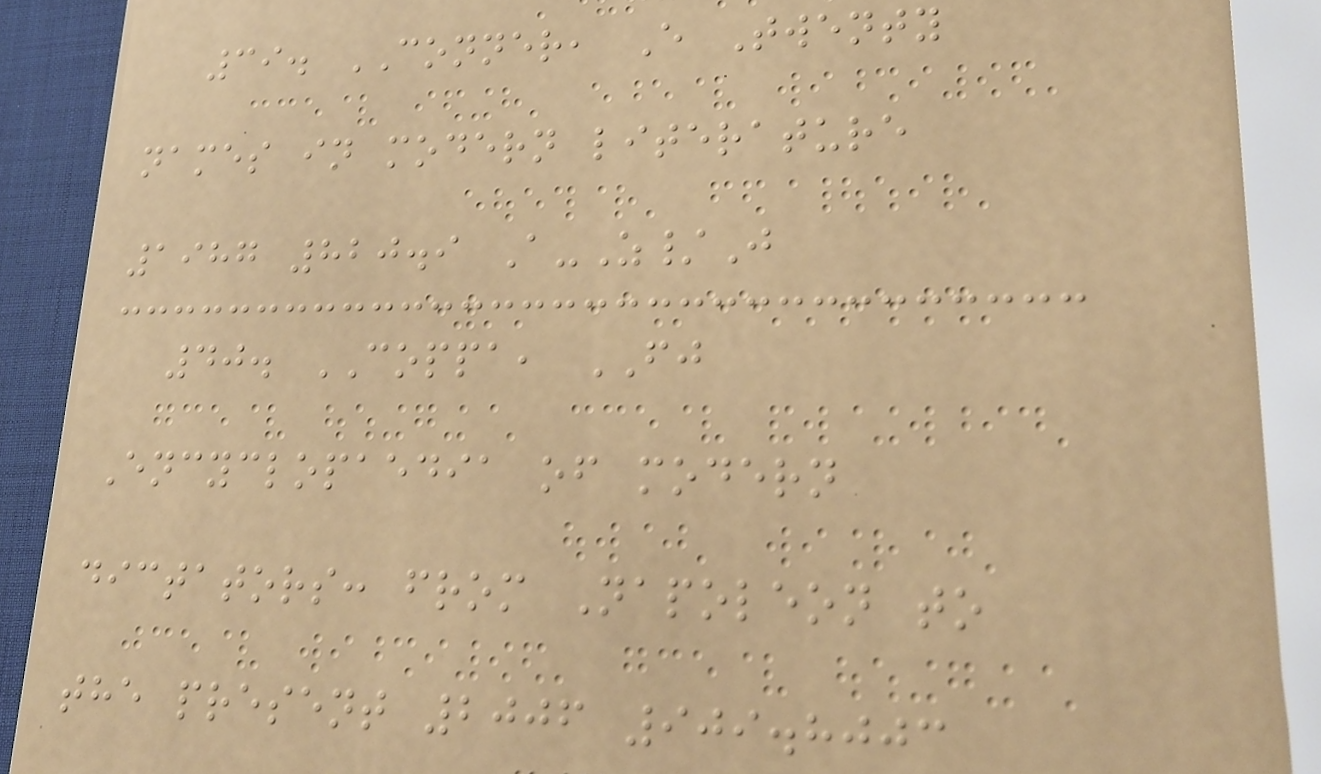39. CONNER, E Twenty
names in modern literature
1987 820.9 A-Z/J
40. COPPA, FJ
Encyclopaedia of modern
dictators: from Napoleon to
the present 2006 909.8003
